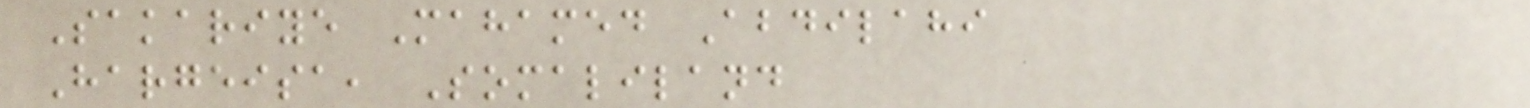Sakariye Mahamed Abdilahi
Hargeisa, Somaliland
